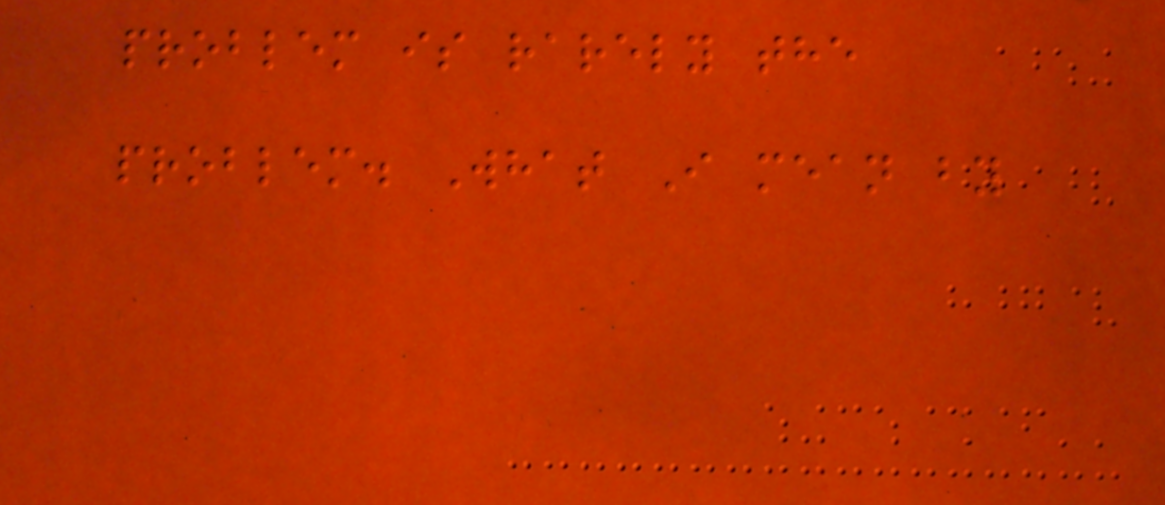problem is rarely the
problem. What I mean by
